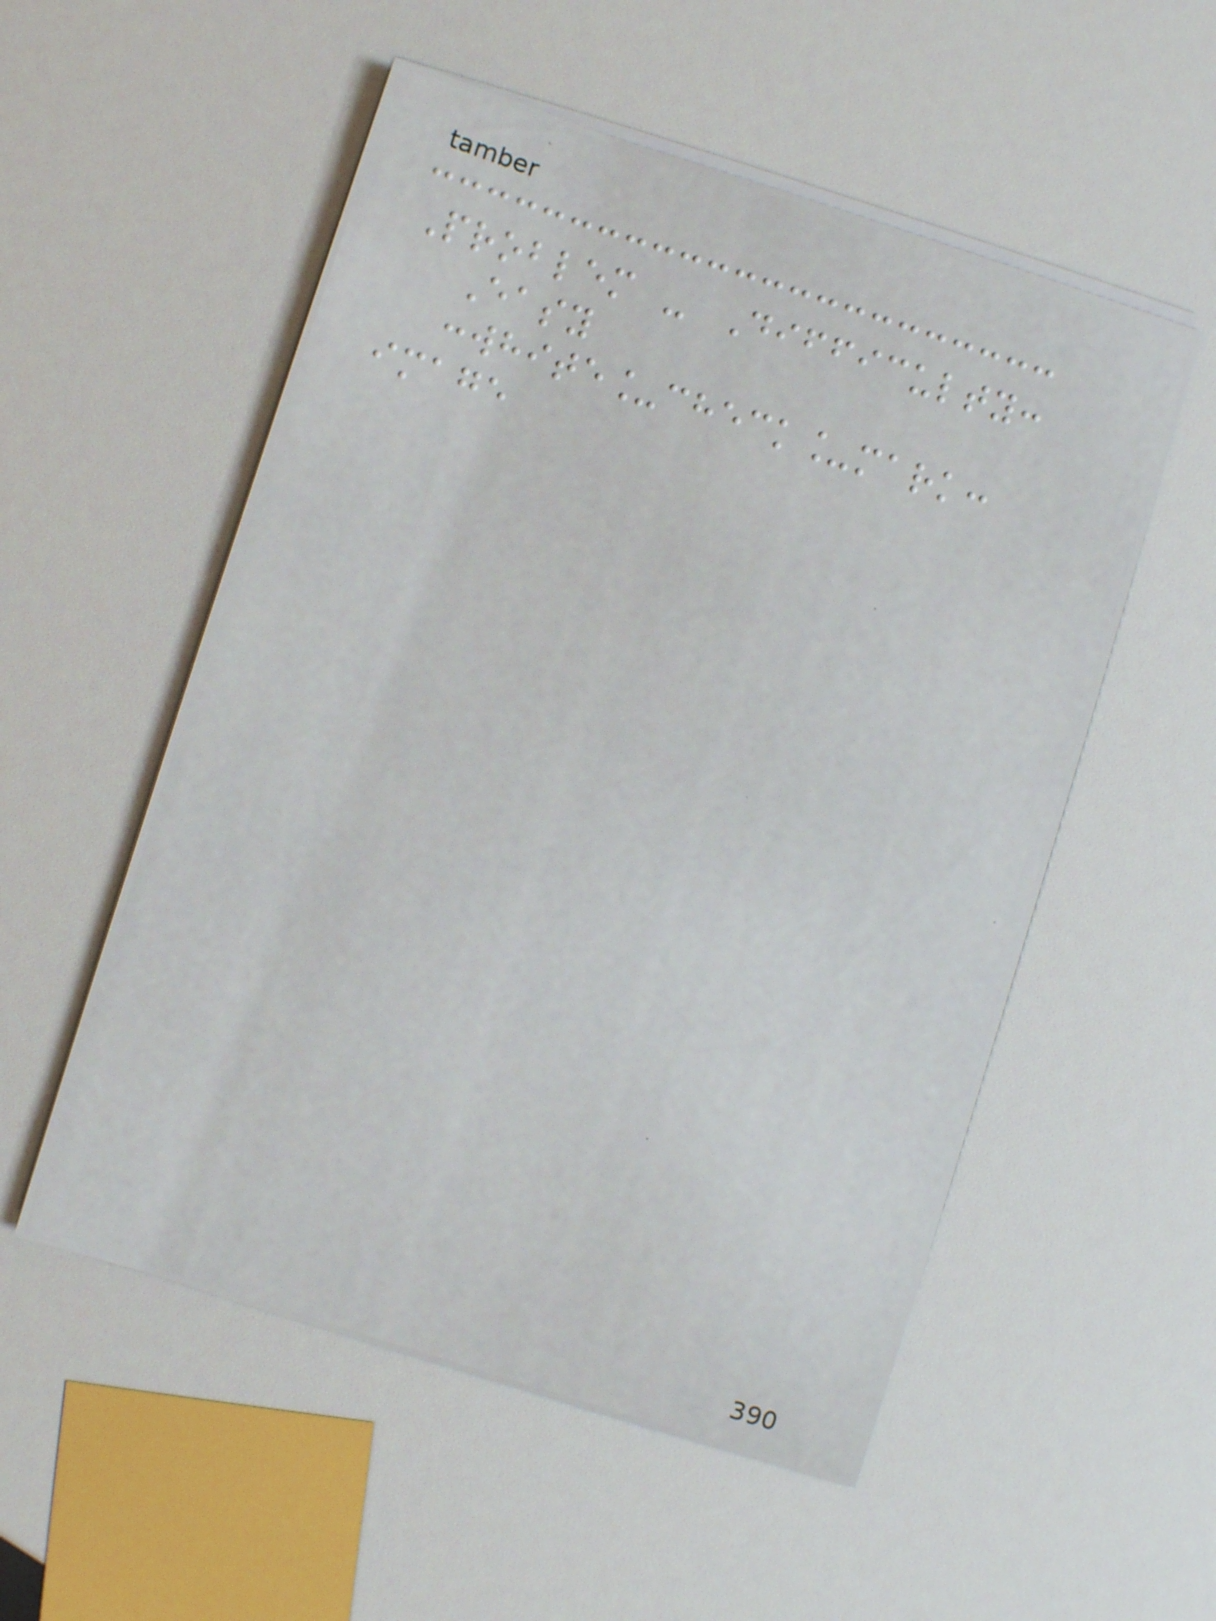Problem - Difficulty:
Easy
:white_check_mark:
image
